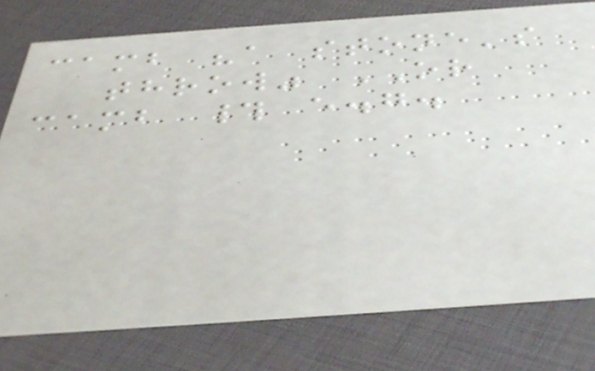camb "a stone's
throw" OR
camb # e.g.
